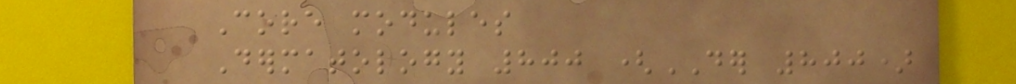Core modules
Dermatology 800 (DER 800)
